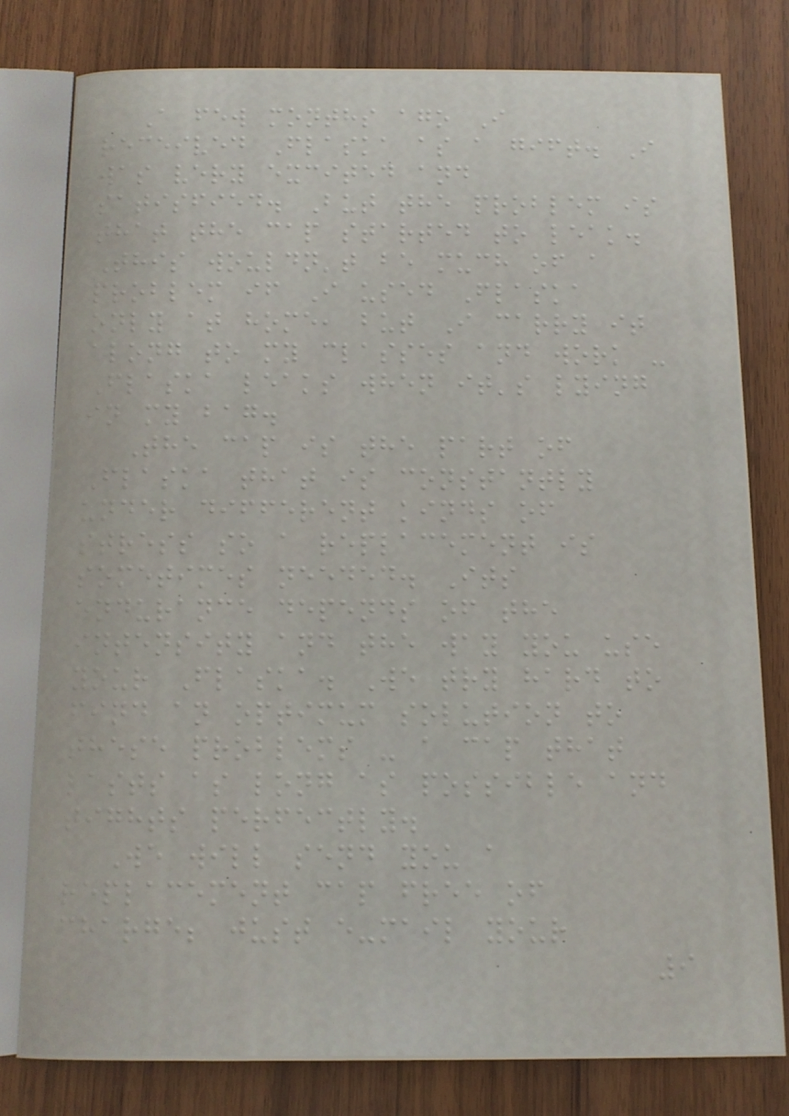A few months ago I
received Flaska as a gift. I
was very excited and
satisfied. But the problem is
that the cap started to leak.
This wouldn't be much of a
problem if I used Flaska
only at home, but I carry it
along to my classes and work -
Flaska leaks when it's lying
in my bag.
The cap is the part of
Flaska that is constantly
under different kinds of
stress so a replacement is
sometimes needed. Its
endurance depends of the
intensity and the way you use
your Flaska. We try hard to
find an optimum solution to
these problems - a cap that
lasts as long as possible and
tights perfectly.
We will send you a
replacement cap free of
charge; just e-mail your
9
